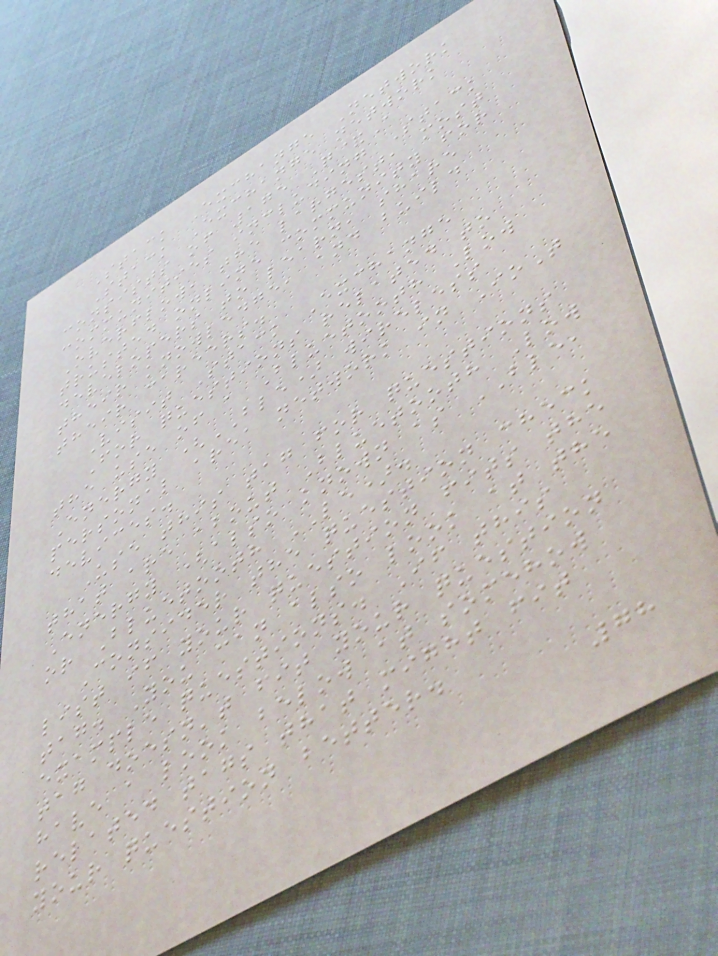Stack Exchange Network
Stack Exchange network
consists of 175 Q&A
communities including Stack
Overflow, the largest, most
trusted online community for
developers to learn, share
their knowledge, and build
their careers.
Visit Stack Exchange
For questions related to
the use of a Bluetooth Low
Energy (BLE) wireless
personal area network in IoT
devices.
Use this tag for questions
that are about Bluetooth Low
Energy (also known as BLE,
or Bluetooth LE).
Consider the question check
list if your question fits the
tag. You can also look at the
example questions. If this
tag doesn't fit your question
have a look below at somehow
related tags that might fit
your question better.
78
